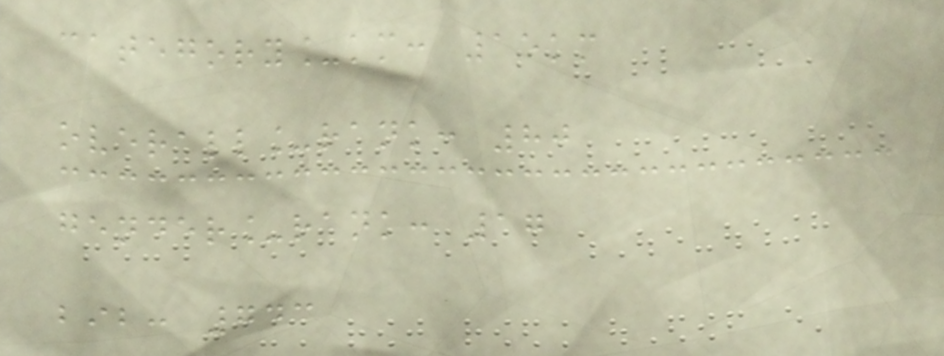category_km: 15km
overall_rank: 80
gender_rank: 17
bib: 743
